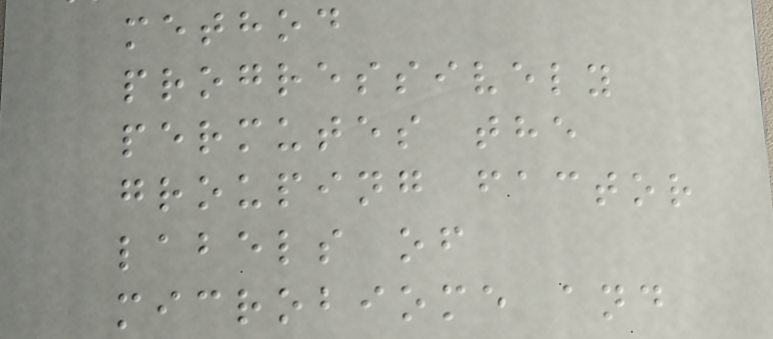method
progressively
permutes the
grouping factor
labels of
microbiome and
